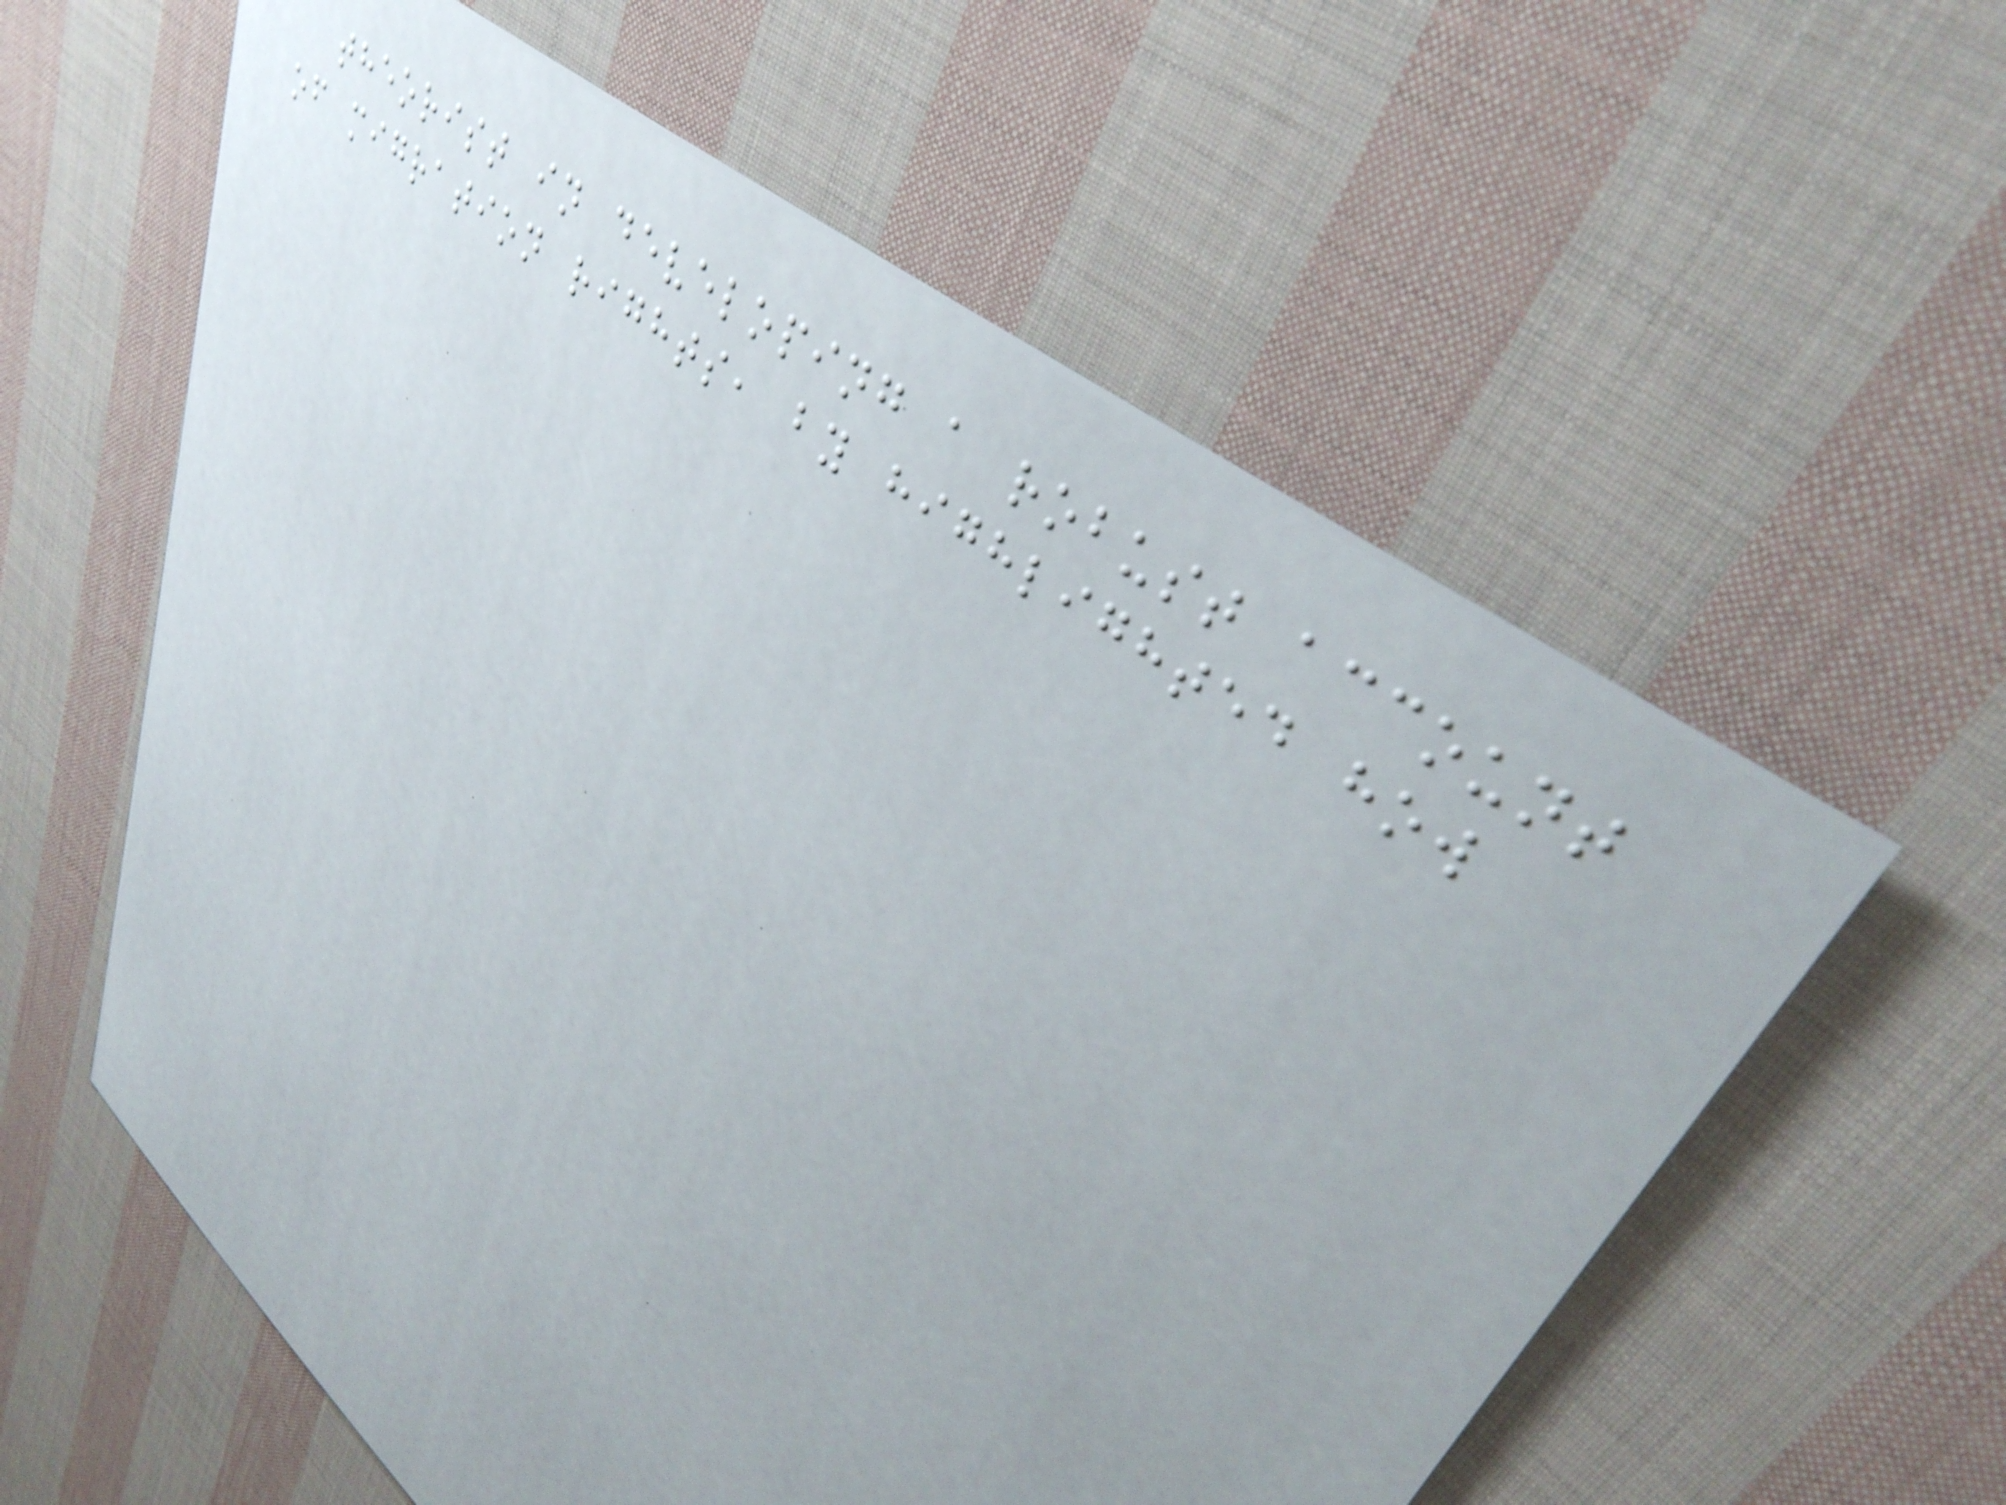theorist in developing a robust account
of migration rights, by highlighted how
